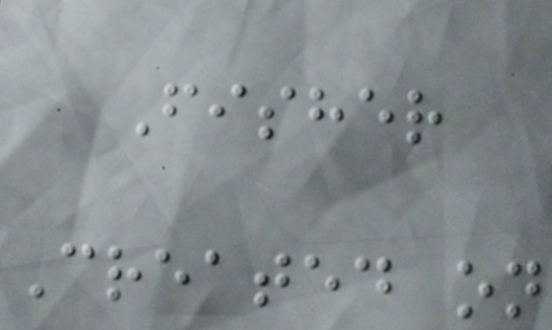Fisher
Created on
